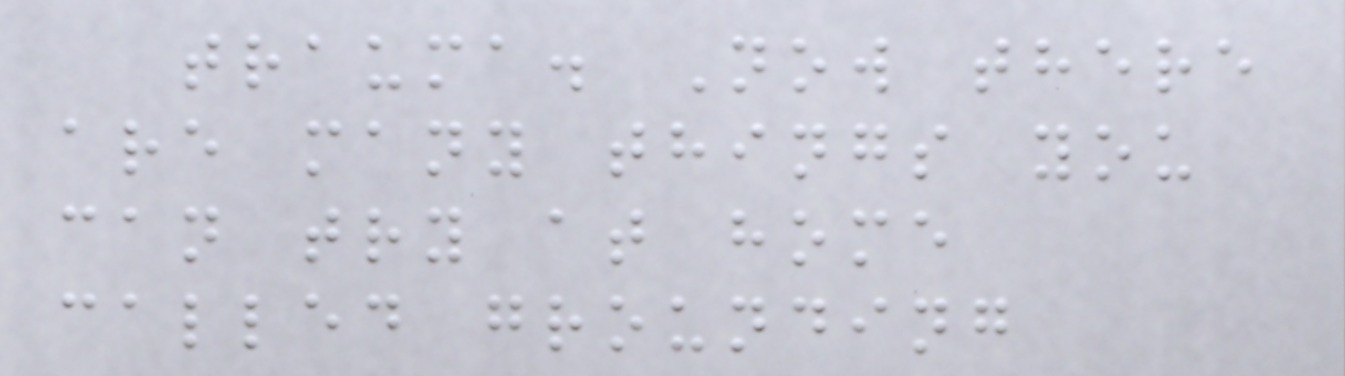trauma. Now there
are many things you
can try at home
called grounding
